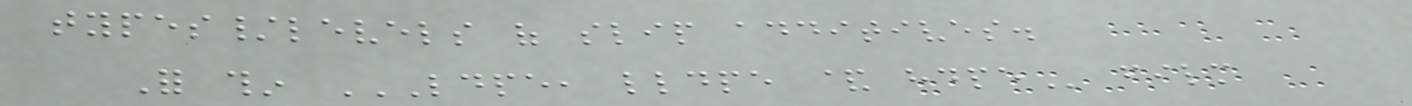types/levels of slip additives.
For thin LDPE, LLDPE & HDPE film
